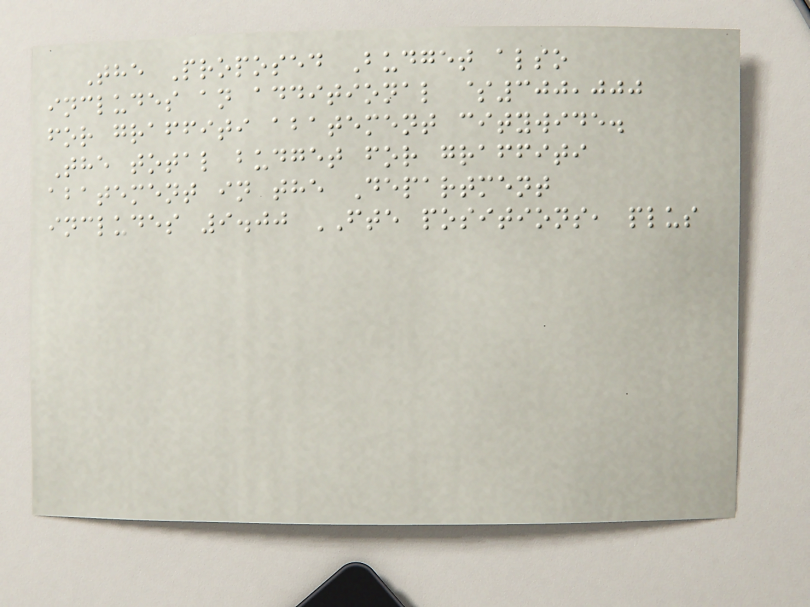The Proposed Budget also
includes an additional $300,000
for graffiti abatement citywide.
The total budget for graffiti
abatement in the Department
includes 9.00 FTE positions, plus
